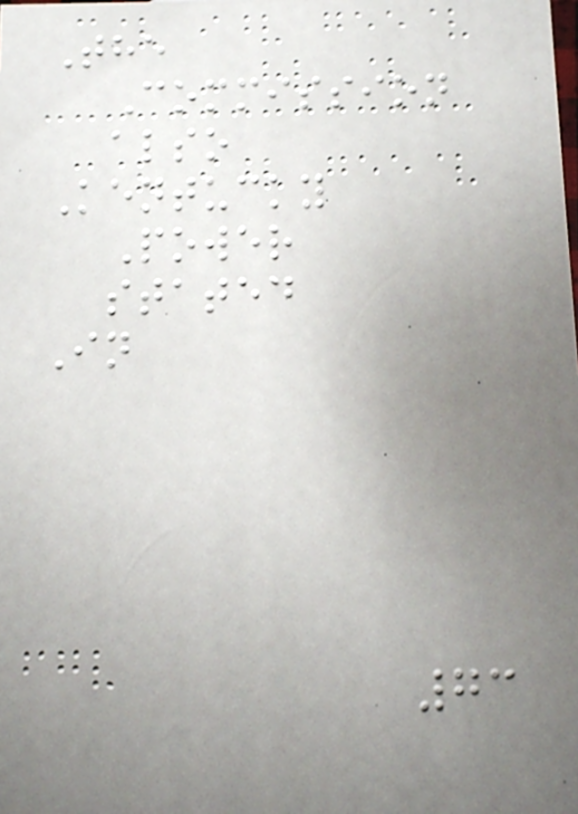The
Commission
also
Kentucky
Power
stated
In
73
